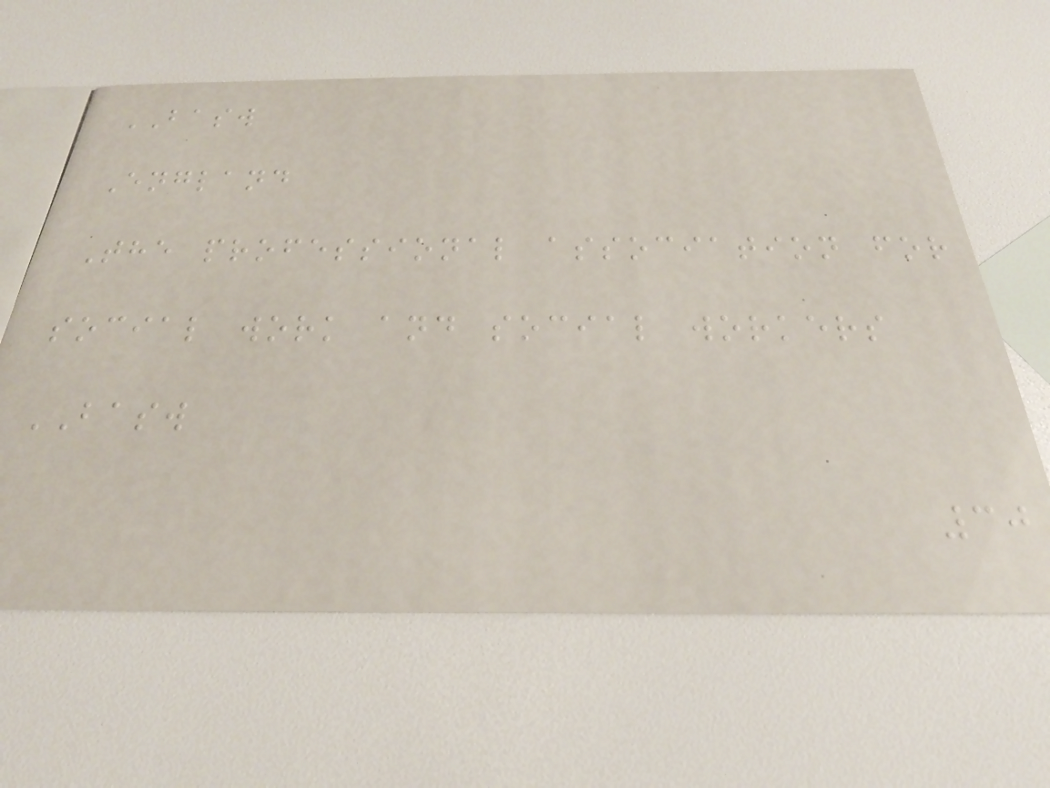BASW
England
The professional association for
social work and social workers
BASW
30
